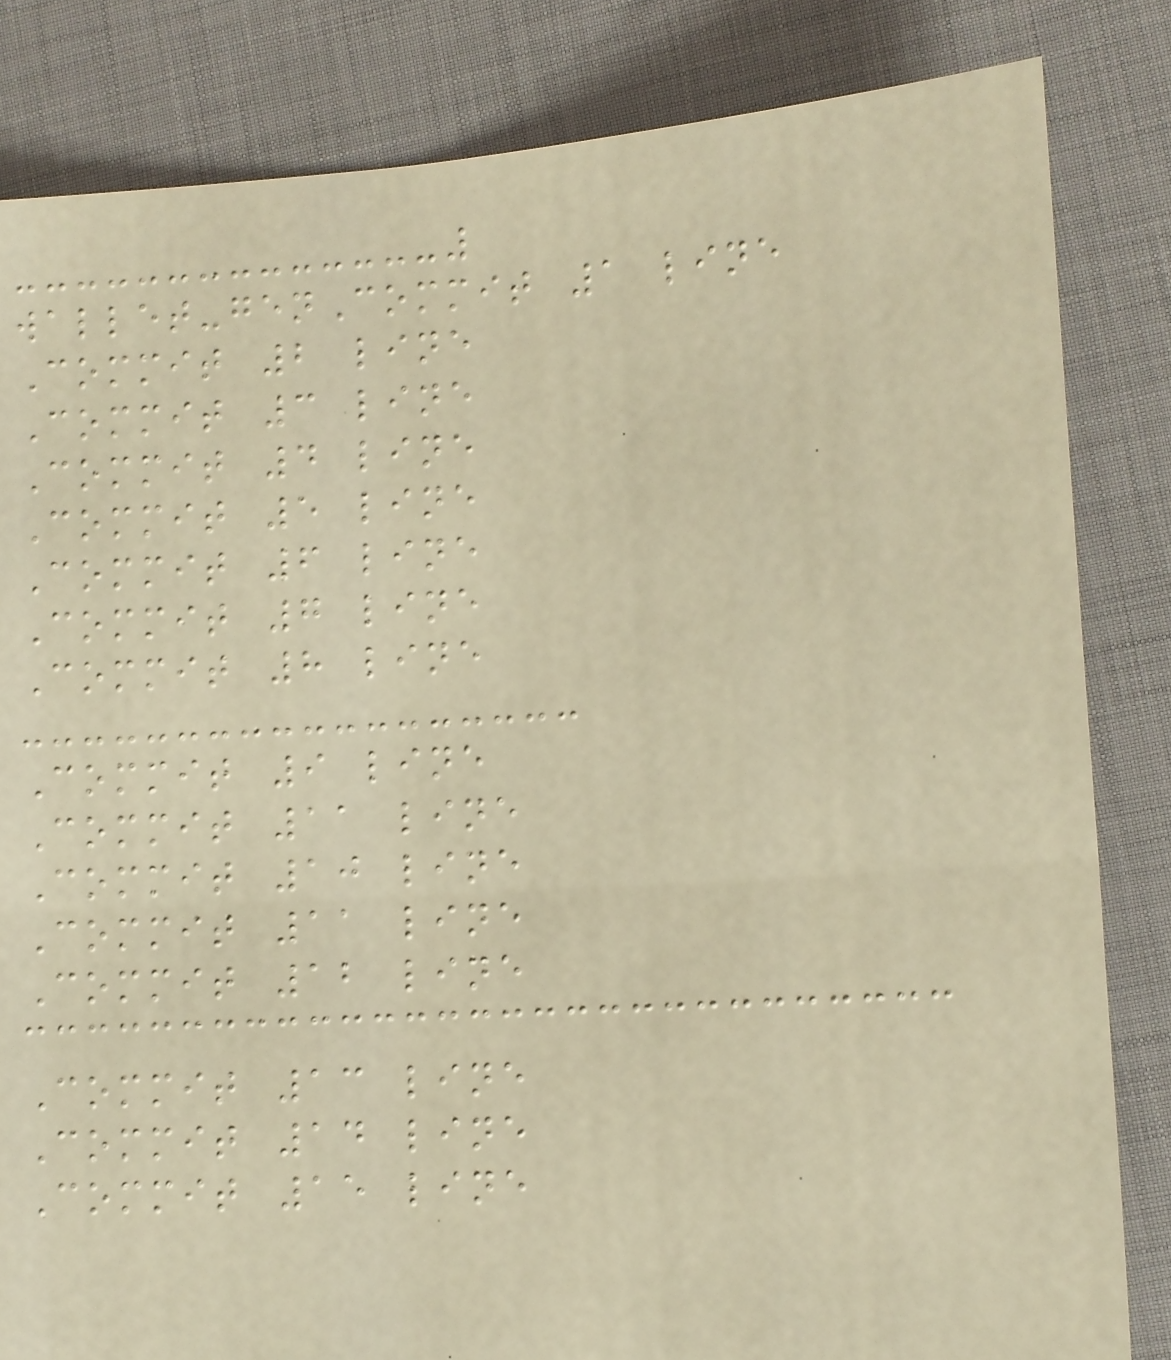wallet-genCommit 1 line
Commit 2 line
Commit 3 line
Commit 4 line
Commit 5 line
Commit 6 line
Commit 7 line
Commit 8 line
Commit 9 line
Commit 11 line
Commit 10 line
Commit 11 line
Commit 12 line
Commit 13 line
Commit 14 line
Commit 15 line
